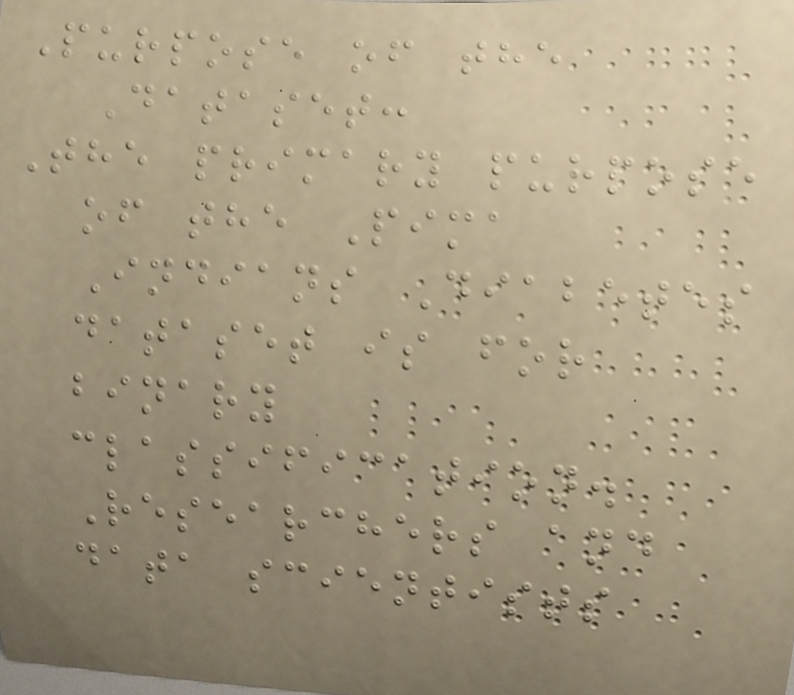Purpose of the
Dataset:
The primary purpose
of the Pima
Indians Diabetes
dataset is for
binary
classification.
Researchers and
data scientists
